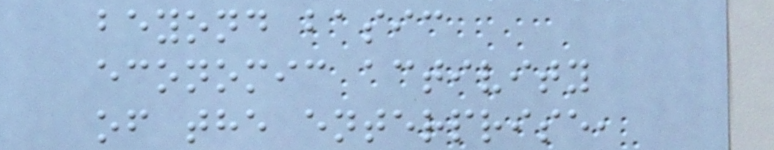beyond basic
economic activity
of the enterprise,
